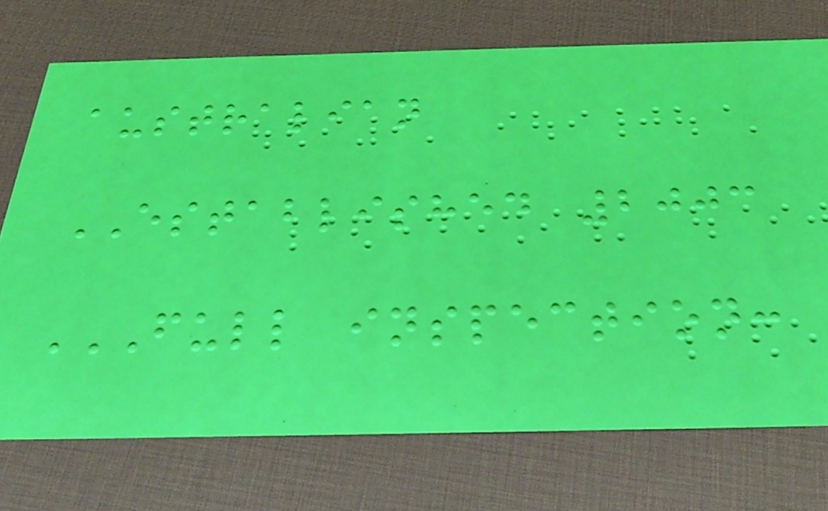australian
ESTABLISHED 2003
FULL INSPECTION:
